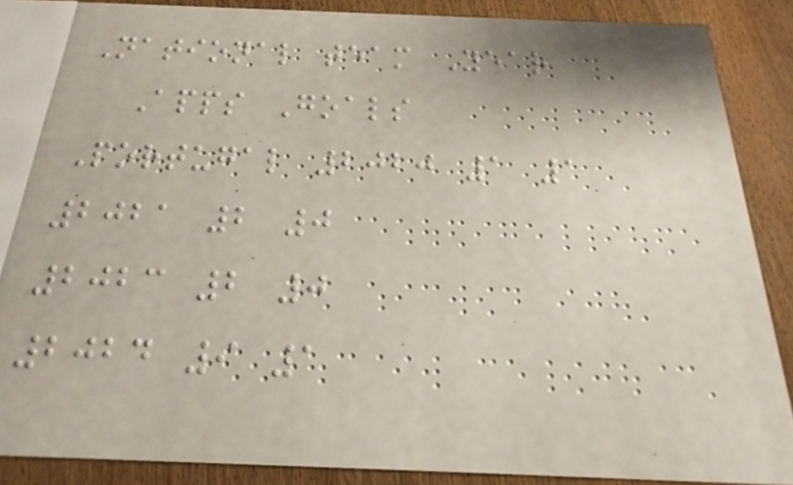National team Year
Apps Goals
Portugal 2020 1 1
2021 2 0
2023 2 0
2024 9 1
